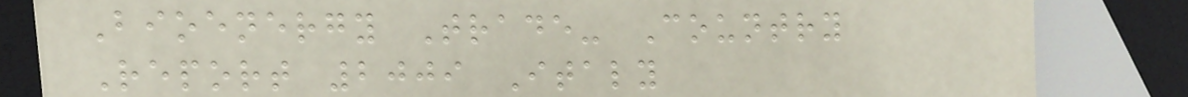Bioenergy Trade- Country
Report 2009 Italy
